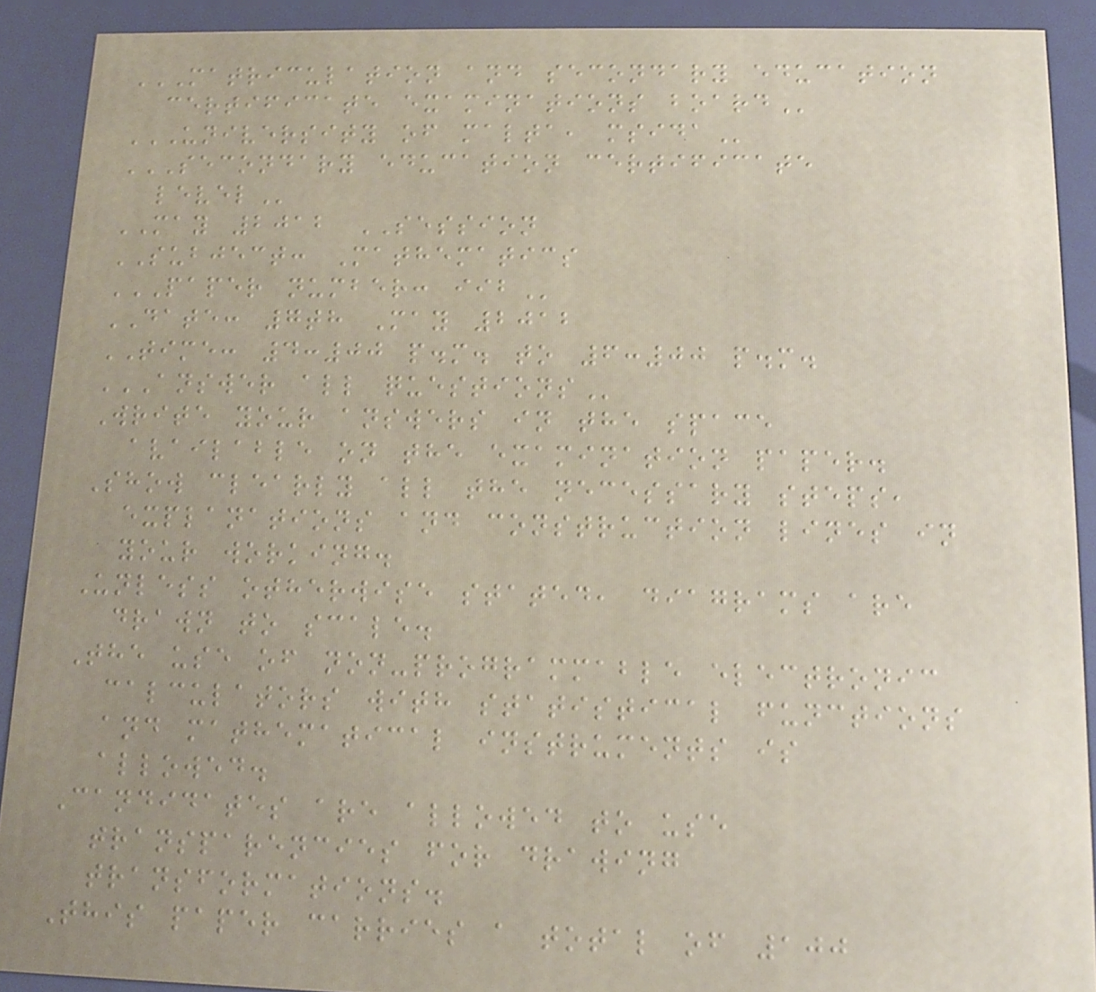MATRICULATION AND SECONDARY EDUCATION
CERTIFICATE EXAMINATIONS BOARD
UNIVERSITY OF MALTA, MSIDA
SECONDARY EDUCATION CERTIFICATE
LEVEL
MAY 2012 SESSION
SUBJECT: Mathematics
PAPER NUMBER: IIB
DATE: 7th May 2012
TIME: 4:00 p.m. to 6:00 p.m.
ANSWER ALL QUESTIONS
Write your answers in the space
available on the examination paper.
Show clearly all the necessary steps,
explanations and construction lines in
your working.
Unless otherwise stated, diagrams are
drawn to scale.
The use of non-programmable electronic
calculators with statistical functions
and mathematical instruments is
allowed.
Candidates are allowed to use
transparencies for drawing
transformations.
This paper carries a total of 100
